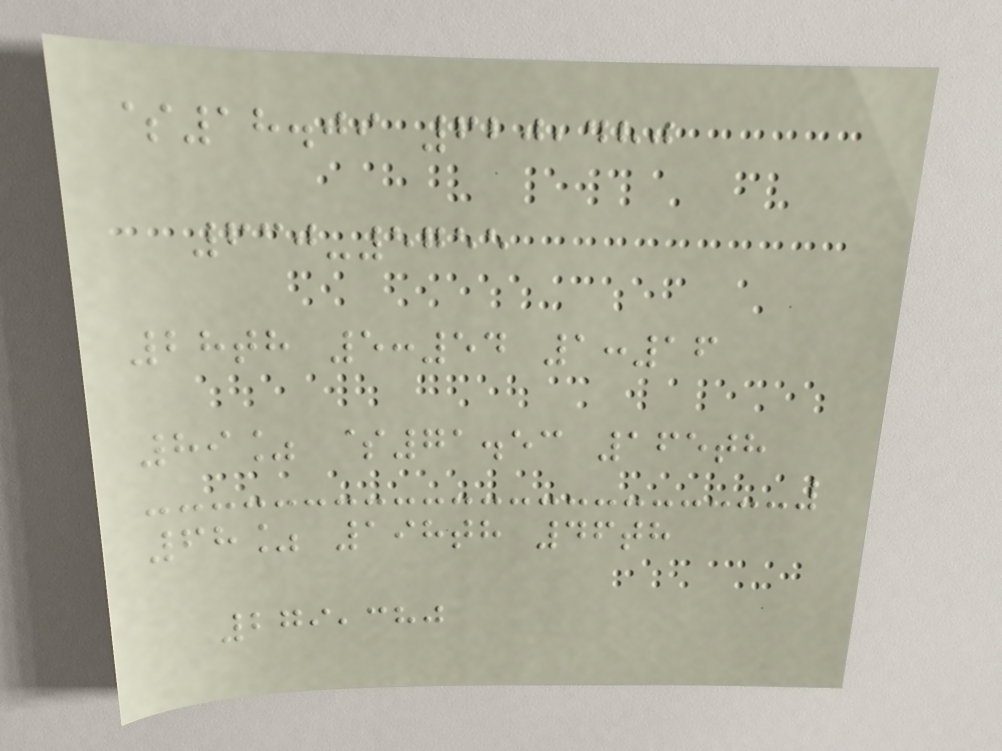$18.09 620,480
630-5755
28th 5:54 1:16
89% $71.53 165th
68% 198th 46th
279,380
